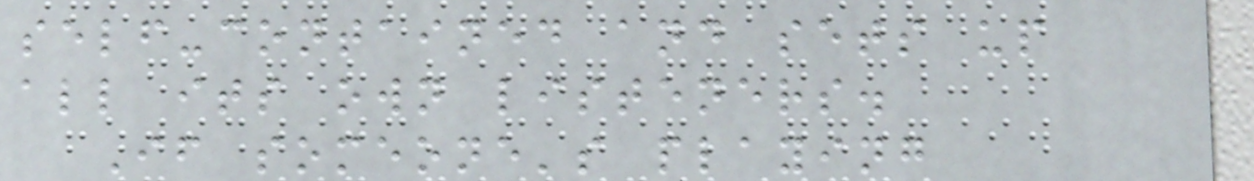self-contained and sets up
all its own listeners.
If someone's playing
